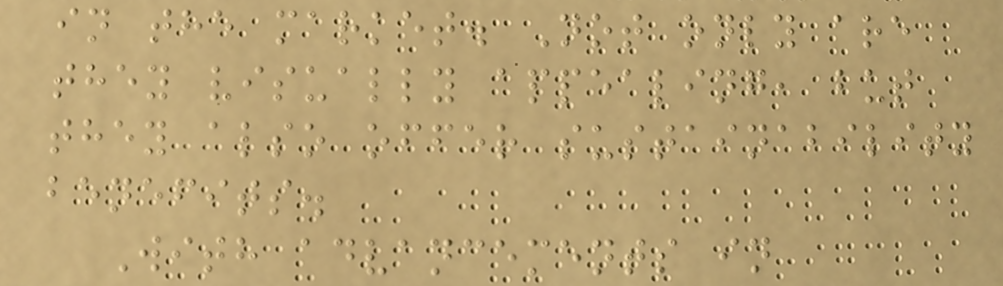in the market. Not only are
they visually appealing, but
they also offer sustainability
benefits.
With advancements in
